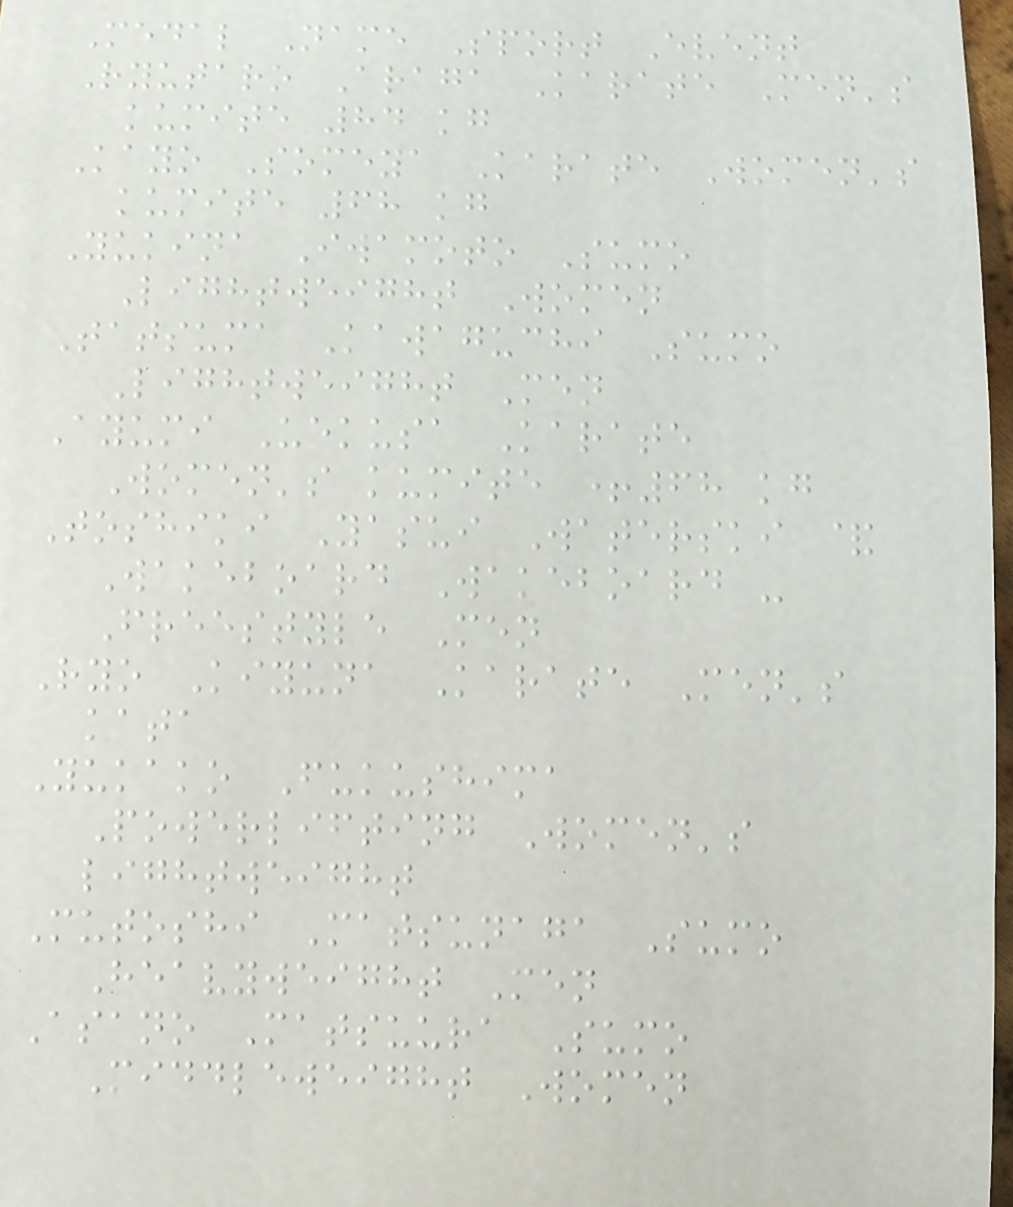Medal Name Sport Event
Ryutaro Araga Karate Men's
kumite 84 kg
Kayo Someya Karate Women's
kumite 68 kg
Yukina Iwamoto Sumo
Lightweight Women
Tatsuma Kawaguchi Sumo
Lightweight Men
Ayumi Uekusa Karate
Women's kumite +68 kg
Toshiki Yasui Waterski &
Wakeboard Wakeboard -
Freestyle Men
Ryo Kiyuna Karate Men's
kata
Yukako Fukushima
Powerlifting Women's
lightweight
Mutoshi Matsunaga Sumo
Heavyweight Men
Asano Matsuura Sumo
Middleweight Women
